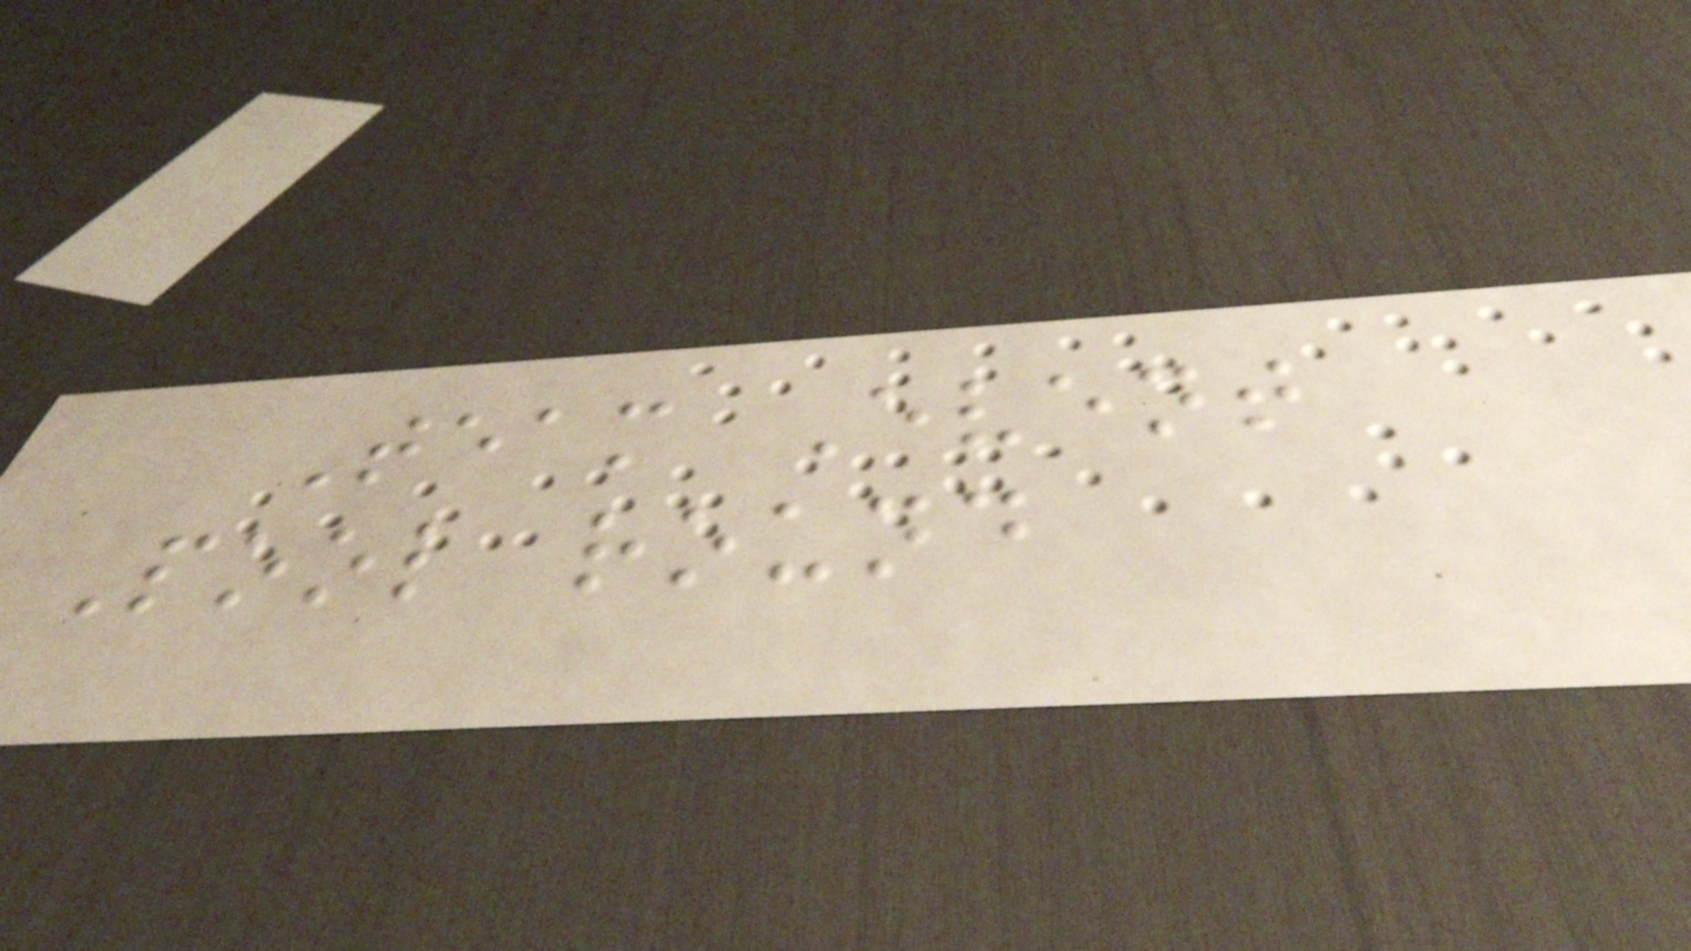Team Event
Pool round
